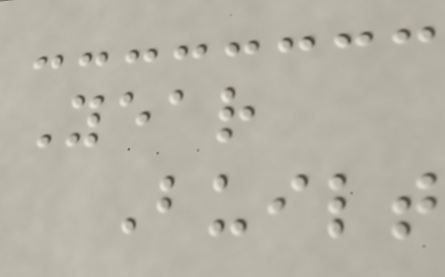Year
Built
